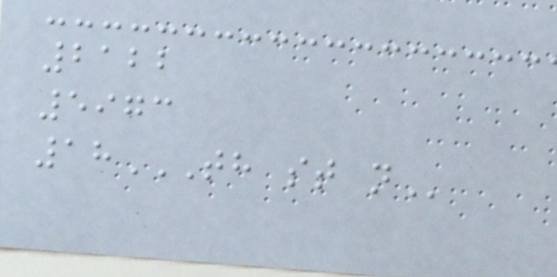2122
5973
18TH ST N
